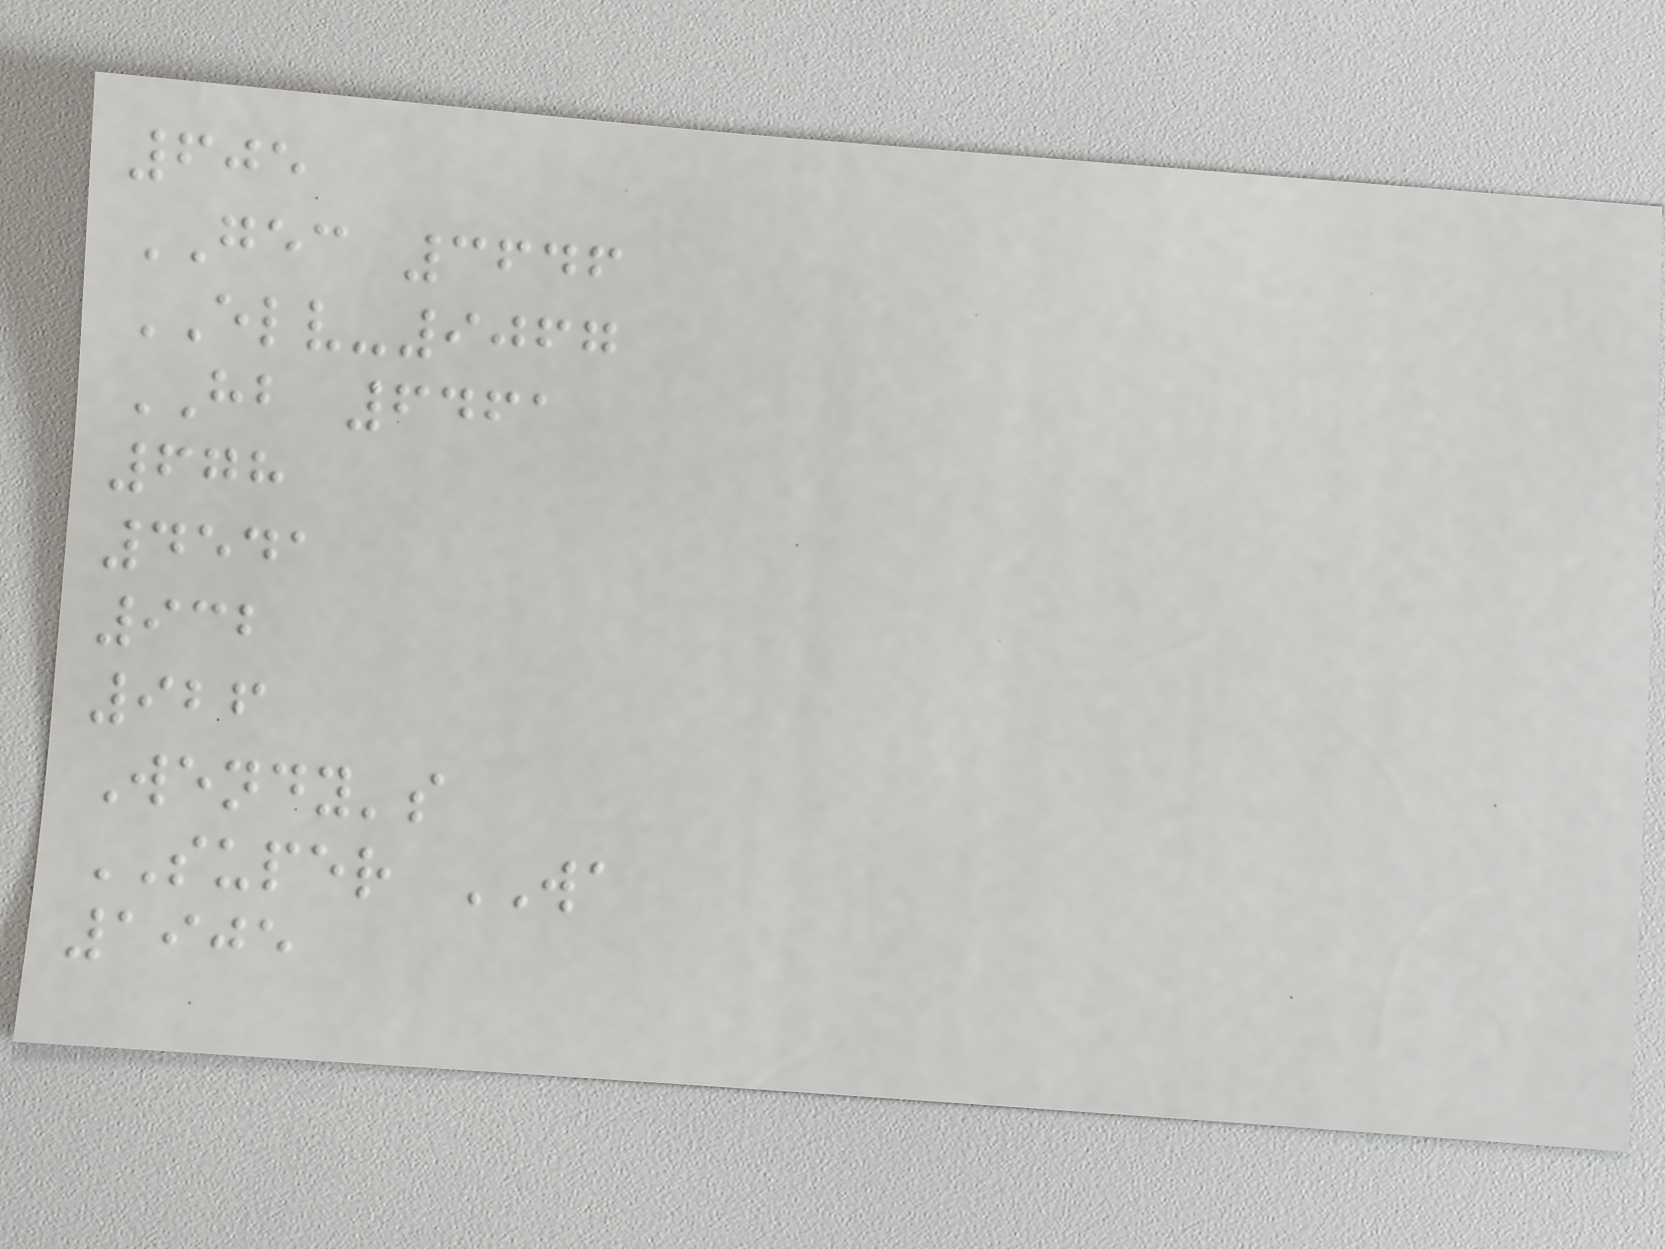605
GEC 3646
ELV-9067
HB 6461
678
4541
932
926
Wendy's
SUPER WA
1905
